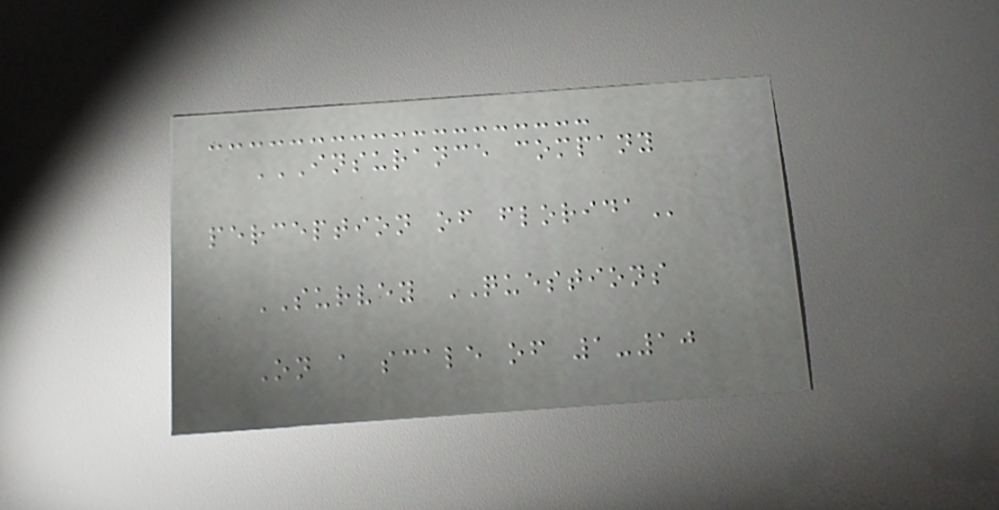INSURANCE COMPANY
PERCEPTION OF FLORIDA
SURVEY QUESTIONS
On a scale of 1-10
